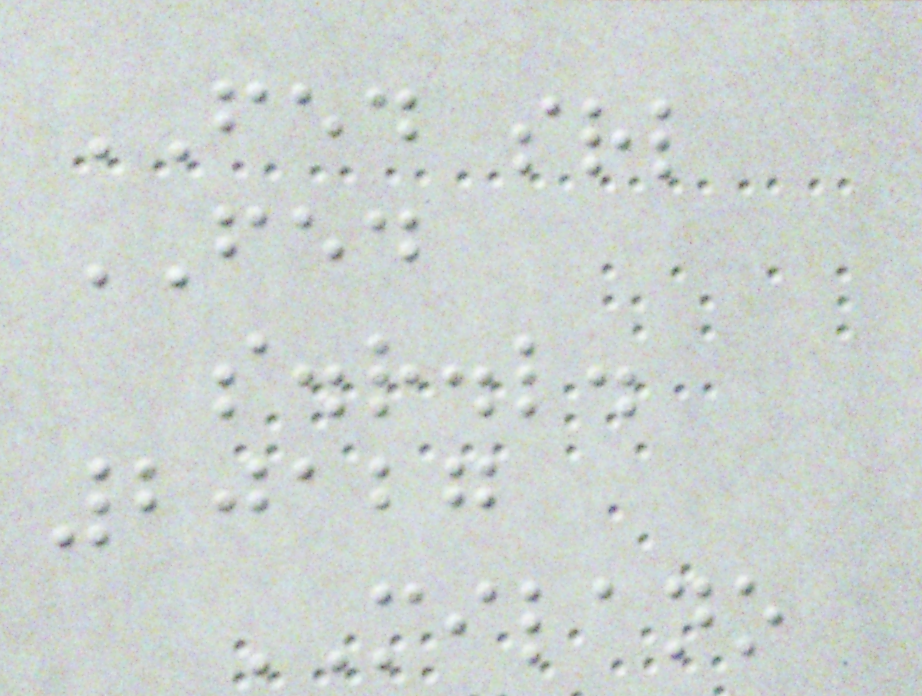FED srl
FED
s.r.l.
20127
MILANO
